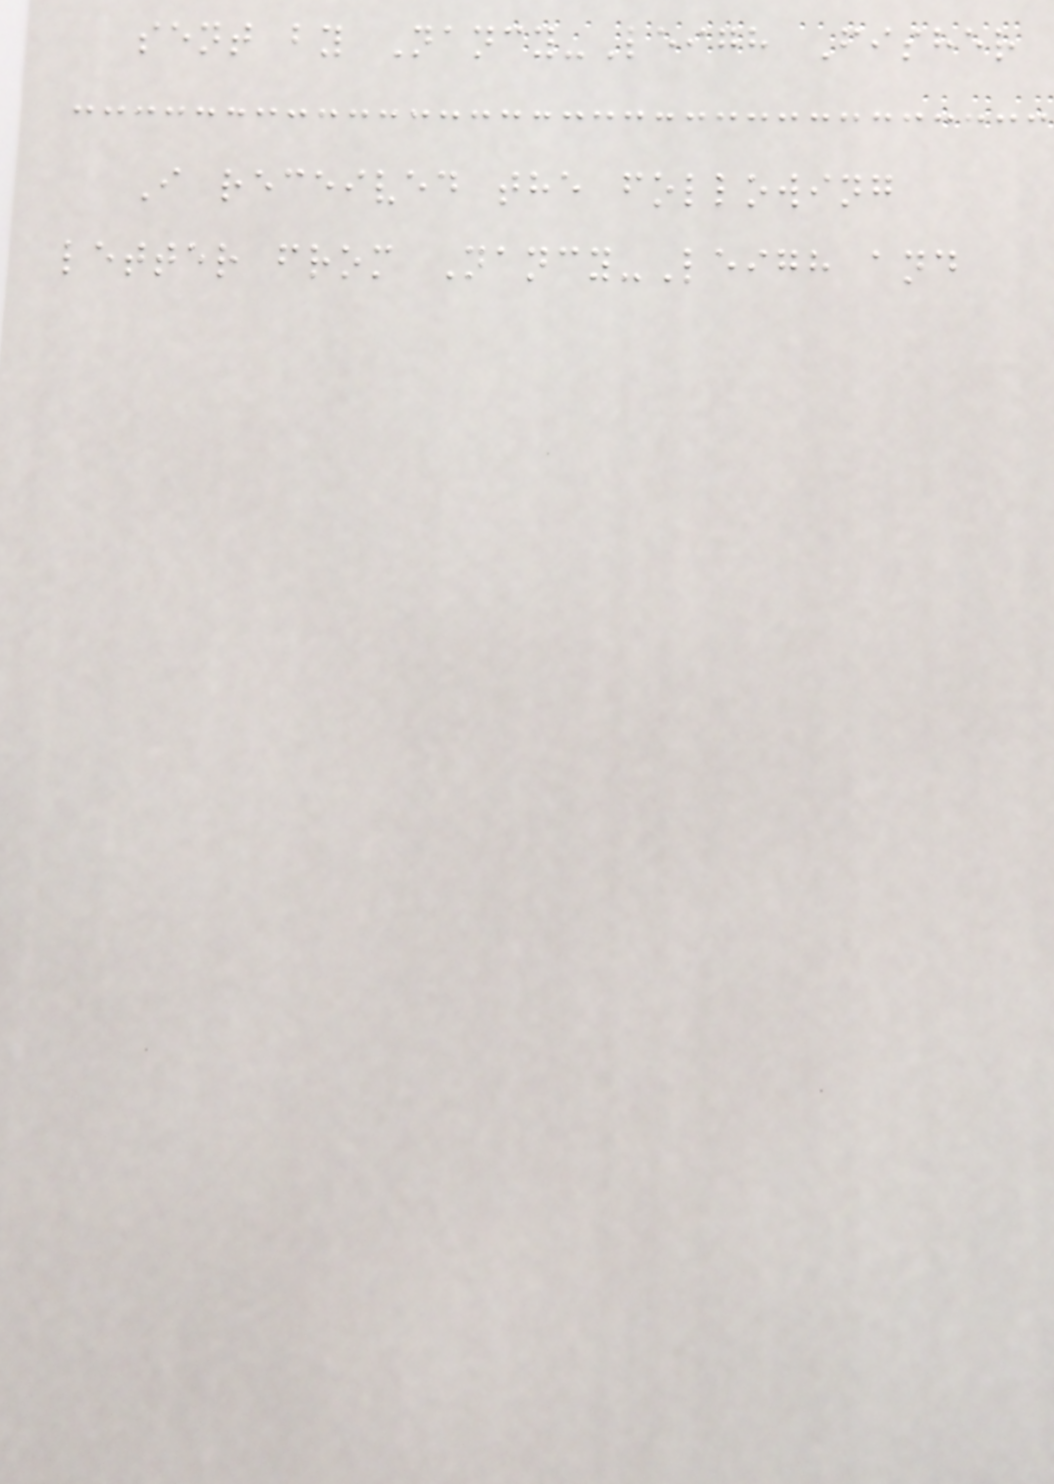sent by Nancy-Leigh Fisher
I received the following
letter from Nancy-Leigh and
